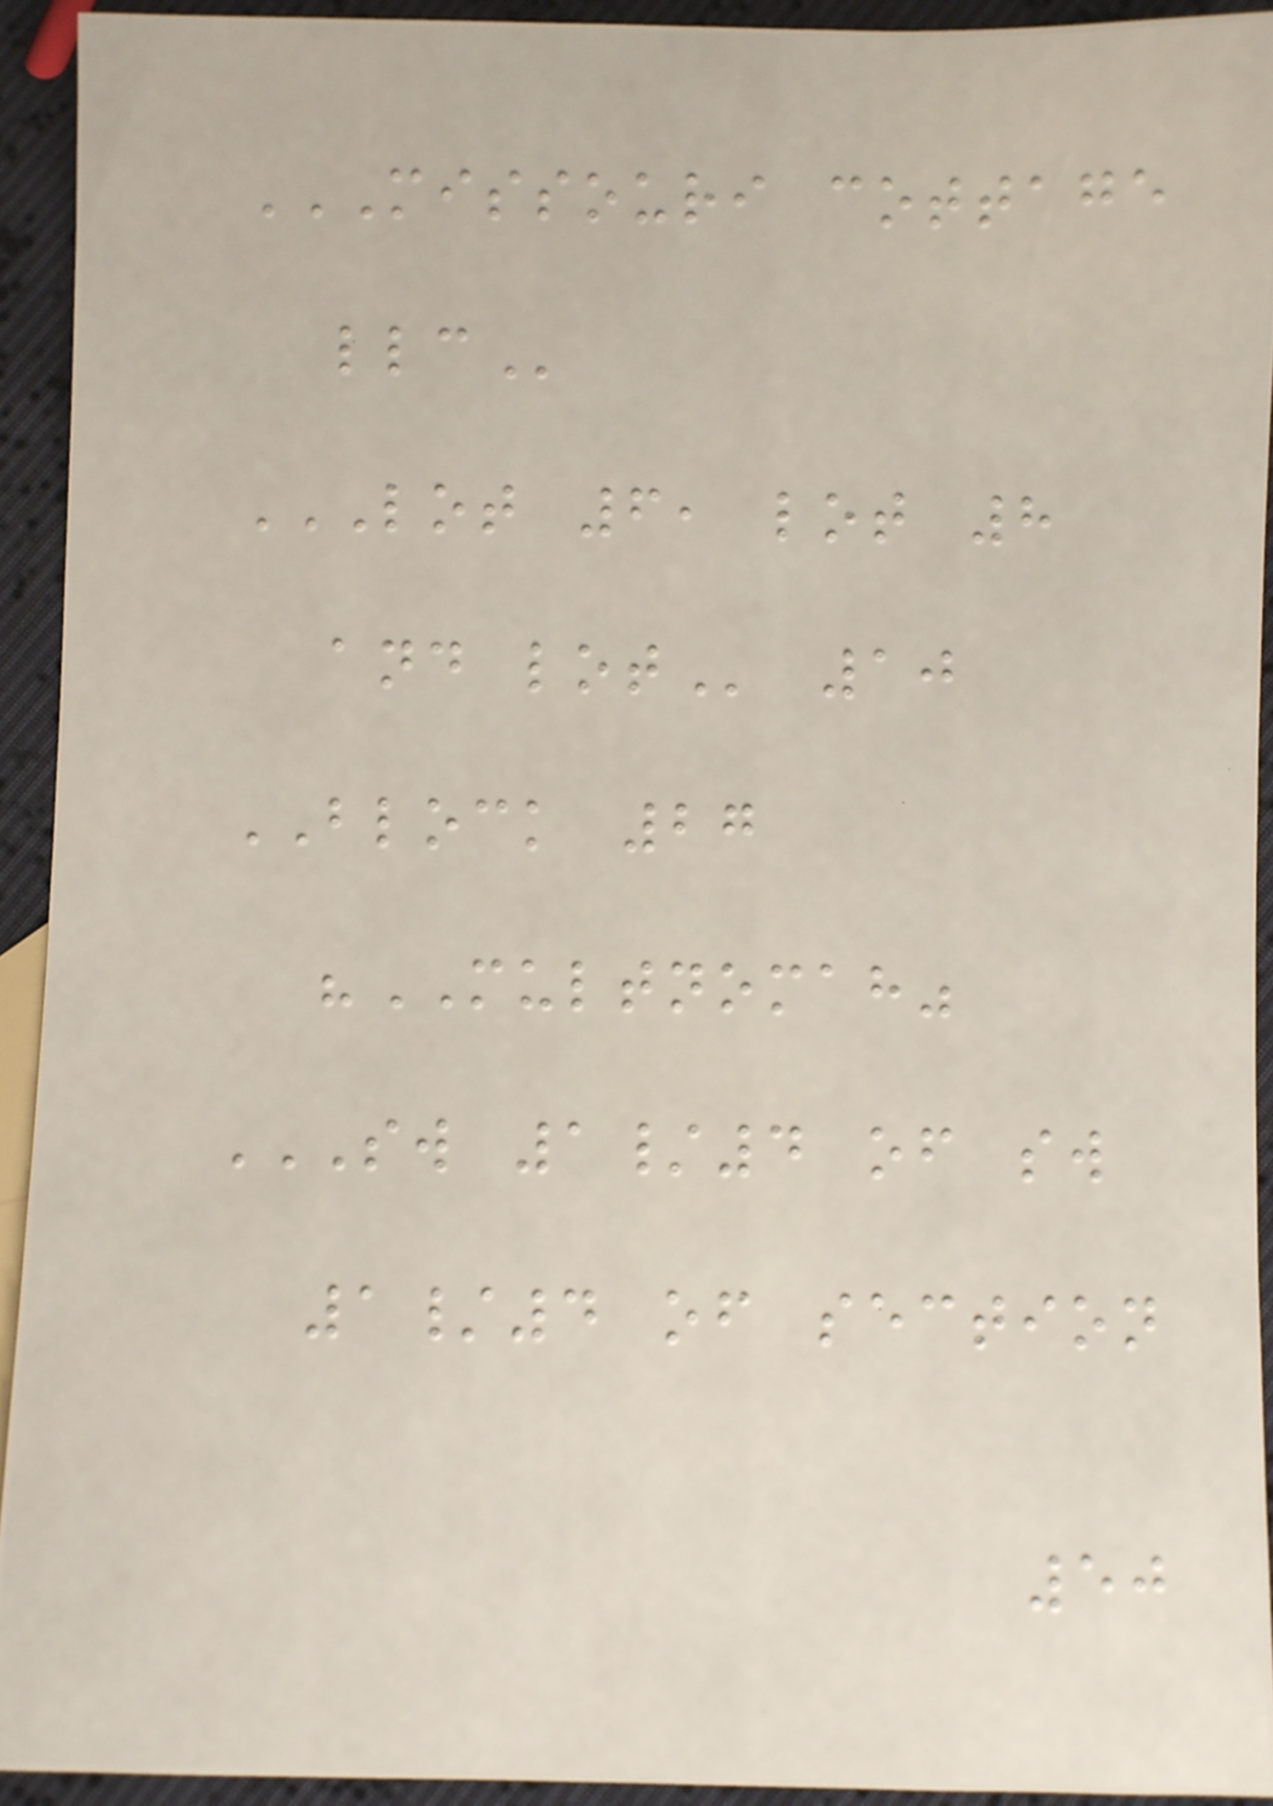MISSOURI COTTAGE
LLC
LOT 6, LOT 8
AND LOT 10
BLOCK 27
"MULTNOMAH"
SW 1/4 OF SW
1/4 OF SECTION
50
